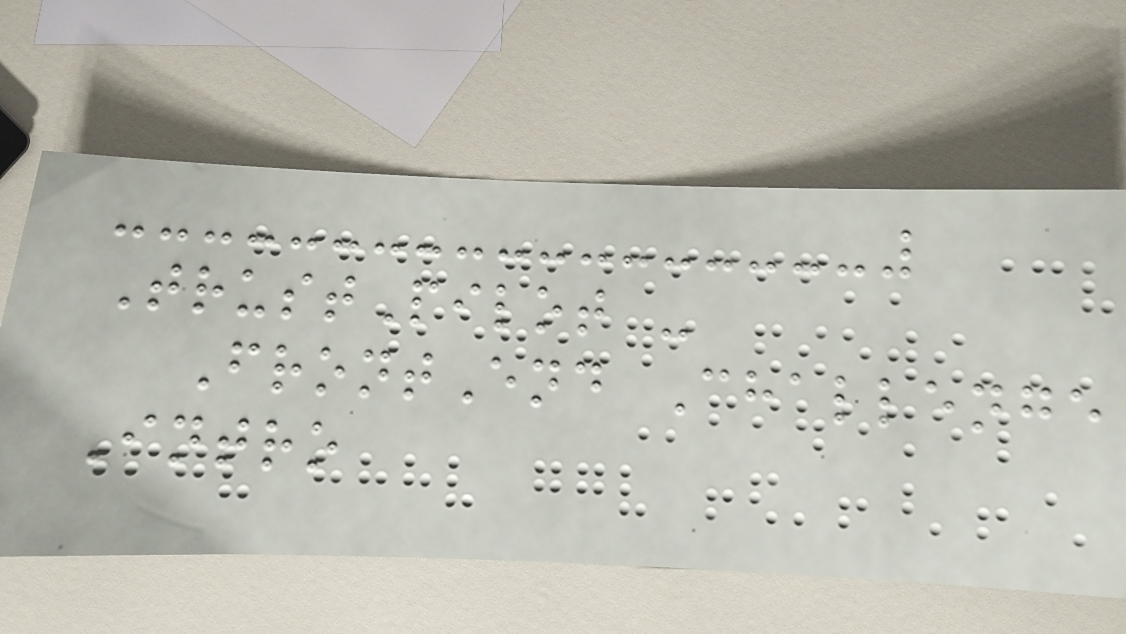TrustPilot -
FrontEnd Challenge
Intro
